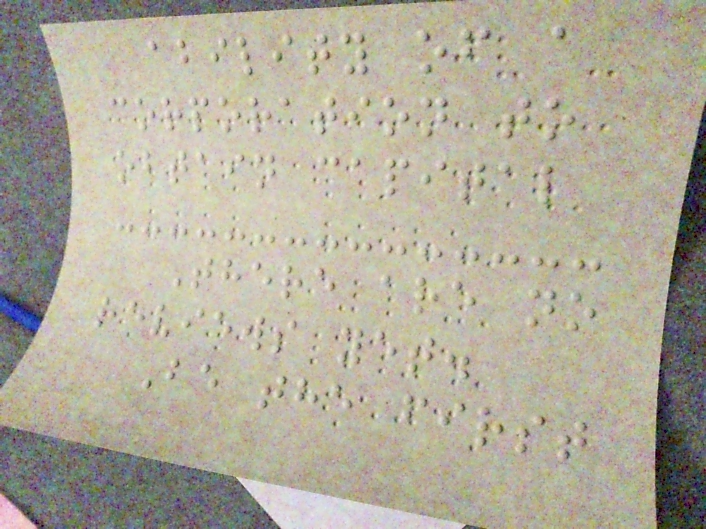ability of a
corporation to
obtain capital
There are no
reviews yet.
Be the first
